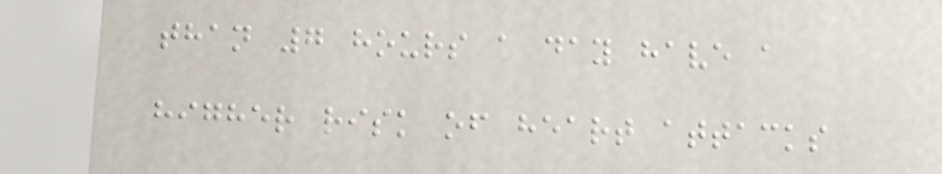than 7 hours a day have a
higher risk of heart attacks
